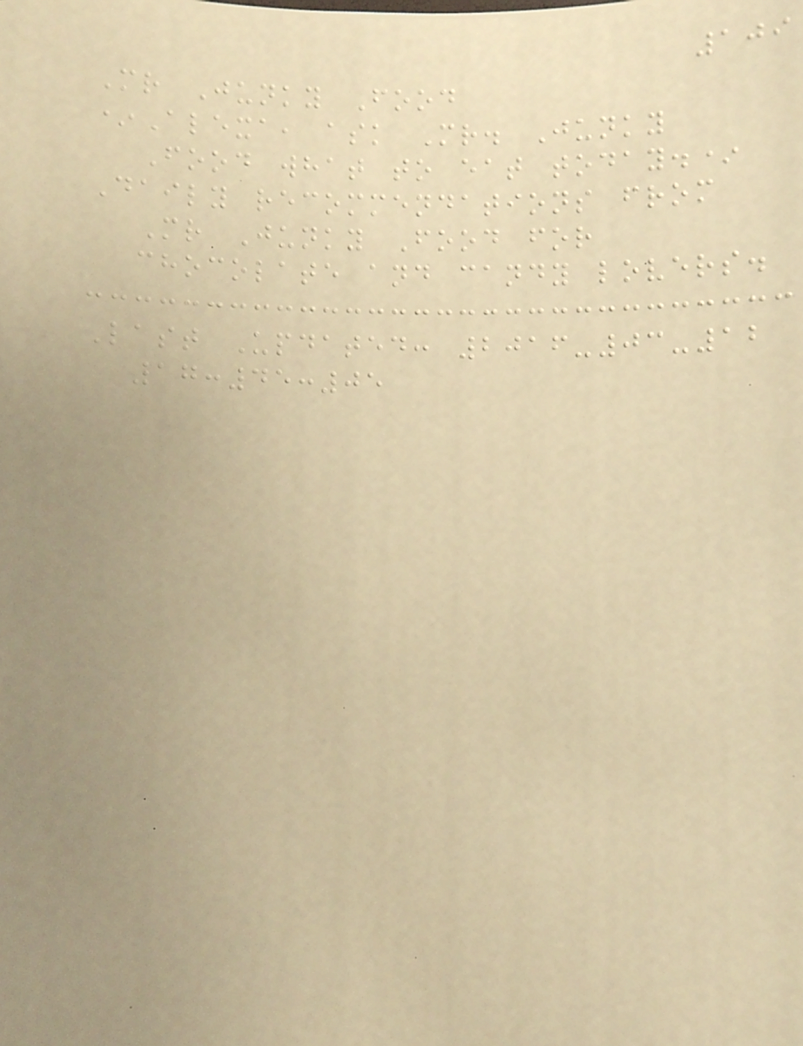109
Mr Junky Food
*Alexa, ask Mr. Junky
Food what to eat today.*
Daily recommendations from
Mr Junky Food for
chocolate and candy lovers.
Last Updated: 2016-03-12
17:45:05
